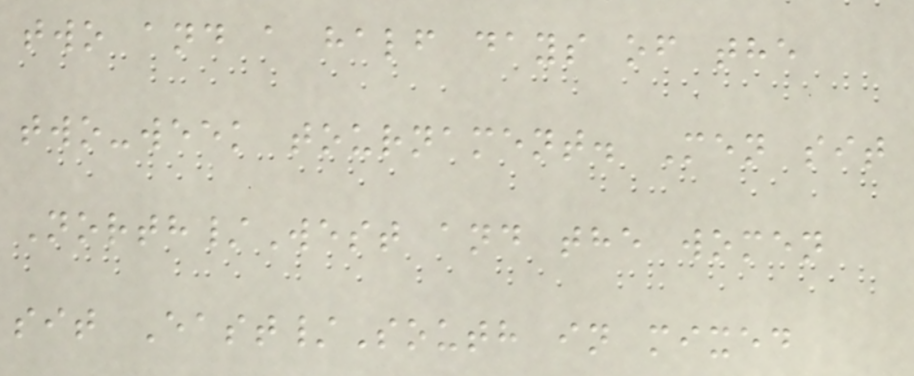two and a half days of the
two-week tournament. Men sit
North/West and the women
sit East/South in mixed
